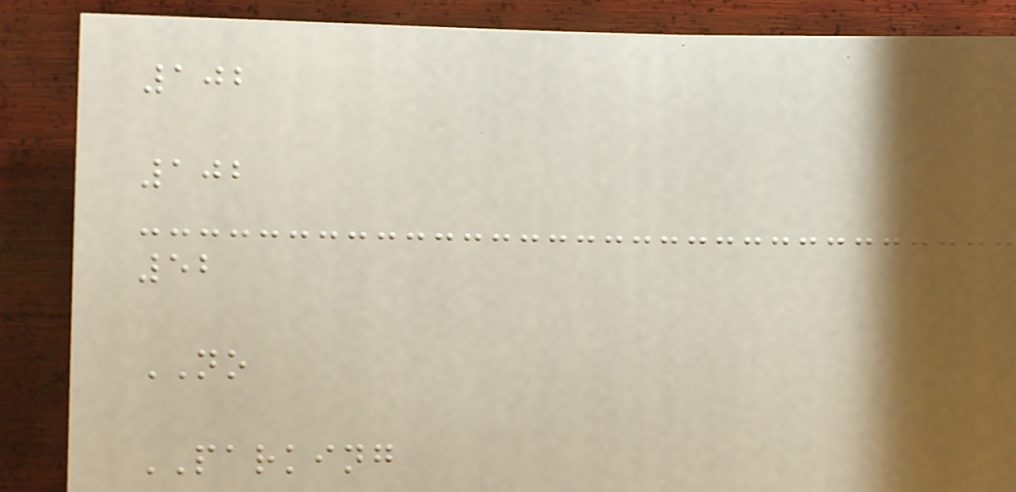102
102
52
NO
PARKING
